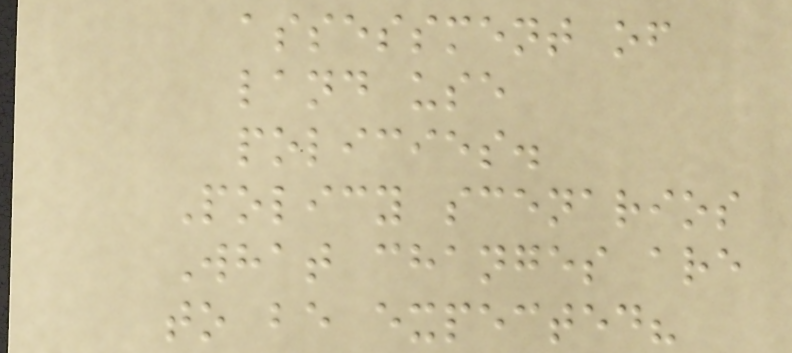assessment of
land use
policies.
Policy scenarios
What changes are
to be expected?
